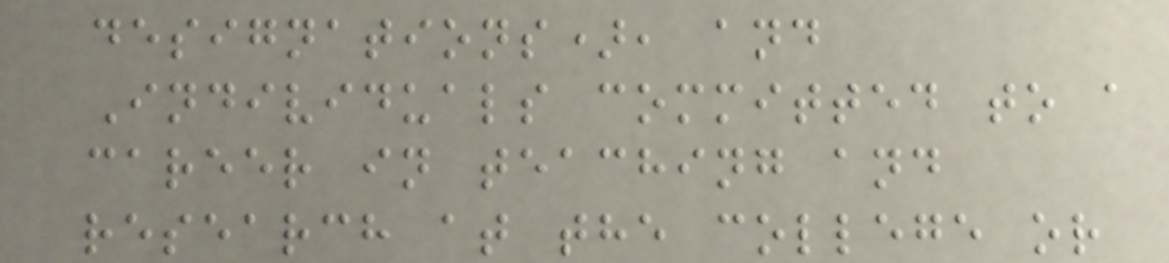designations), and
Individuals committed to a
career in teaching and
research at the college or
